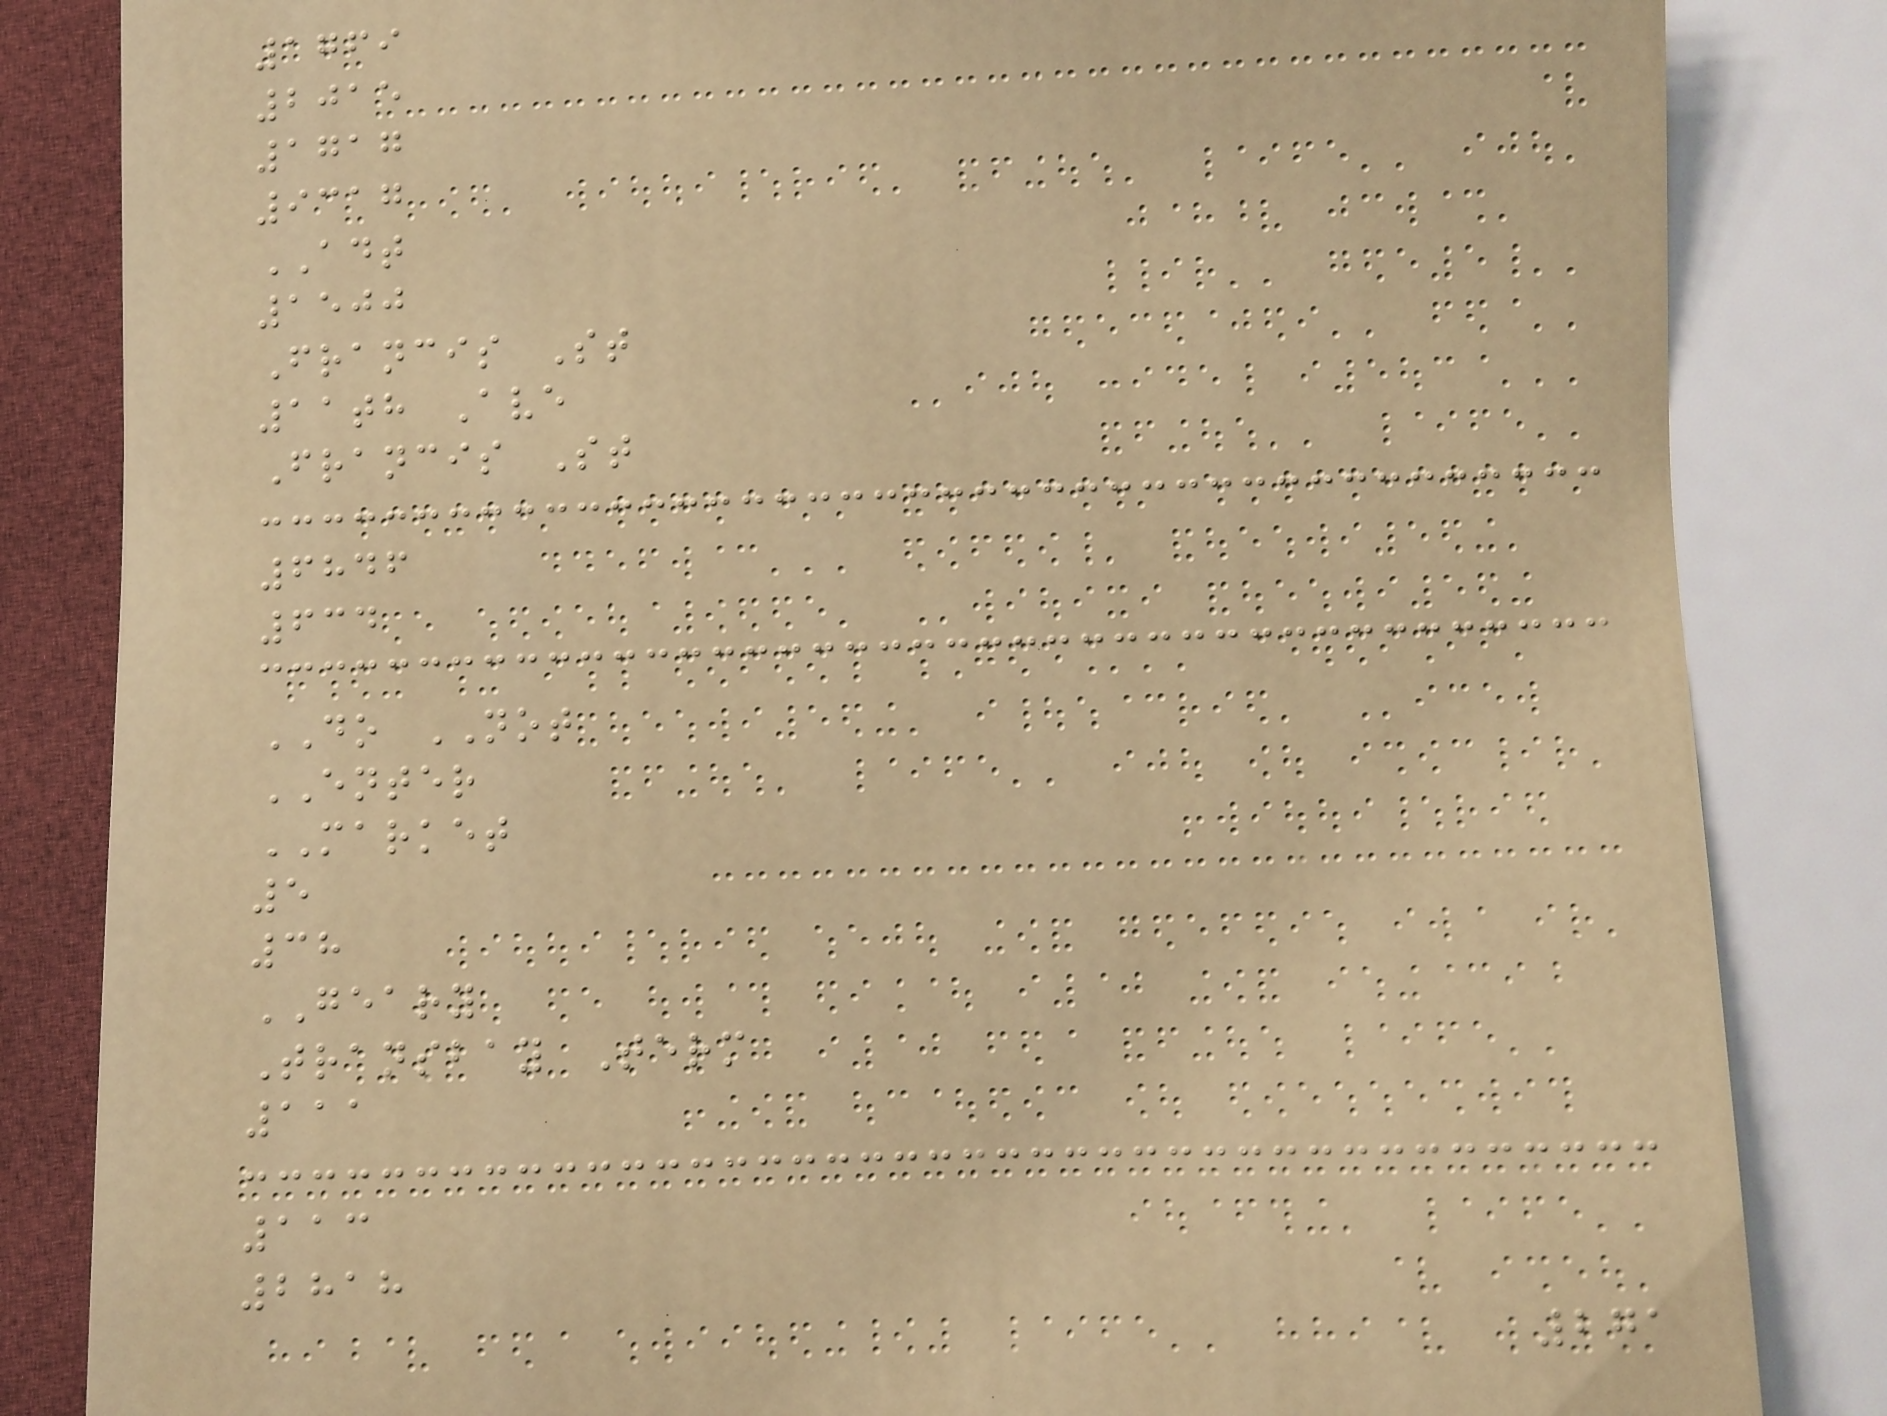1769
2015
1717
9317
ADT
1500
Francis St
11th Ave
Francis St
6846
634
DO NOT
ENTER
MARKET
5
38
GEARY
Transbay Term
111
113
2818
271
